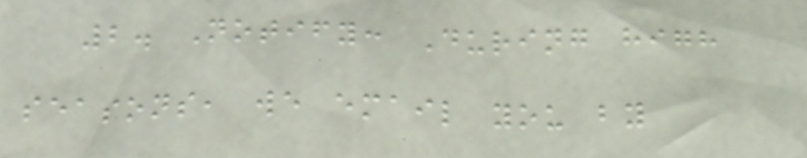2. Notify: During high
seasons, we email you by
